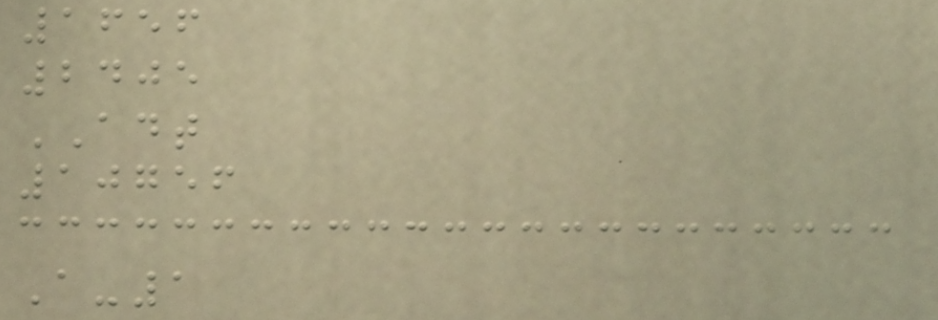1656
2405
ADT
10756
A-1
